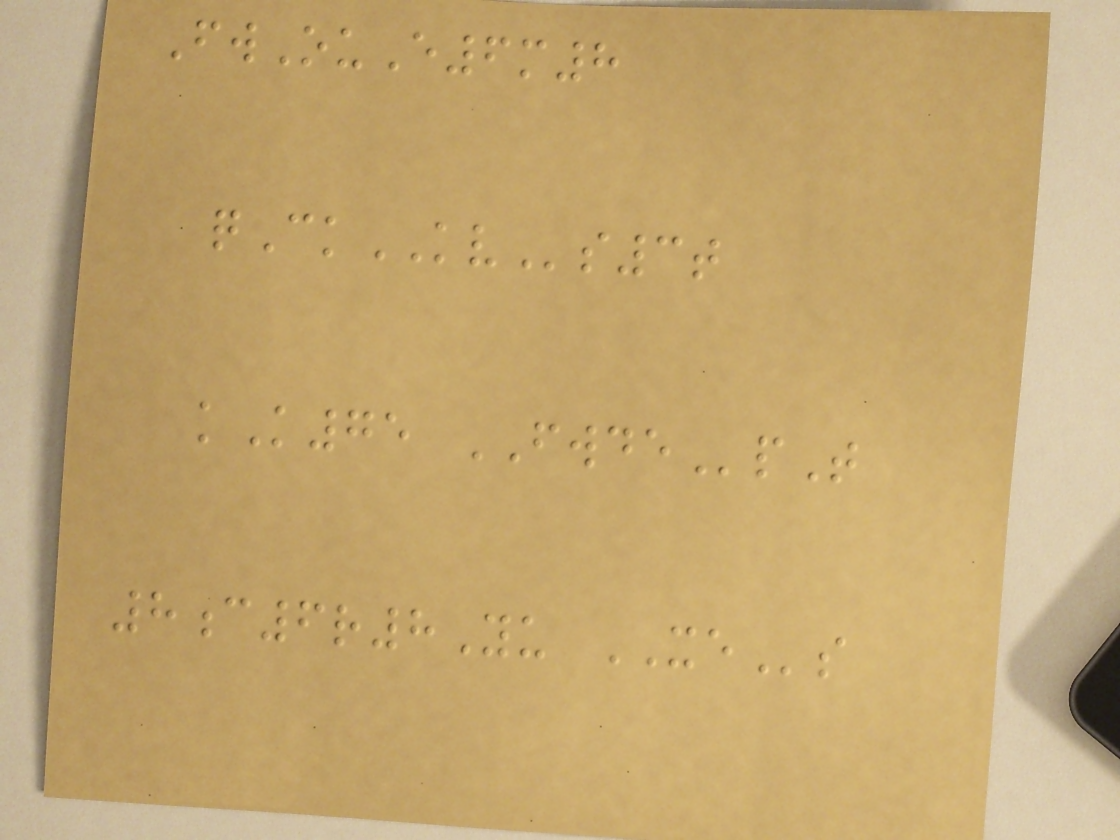FwOuE6m8
qCkKVs3t
kK75 FWDEpT
8c6r8Yu XEs
